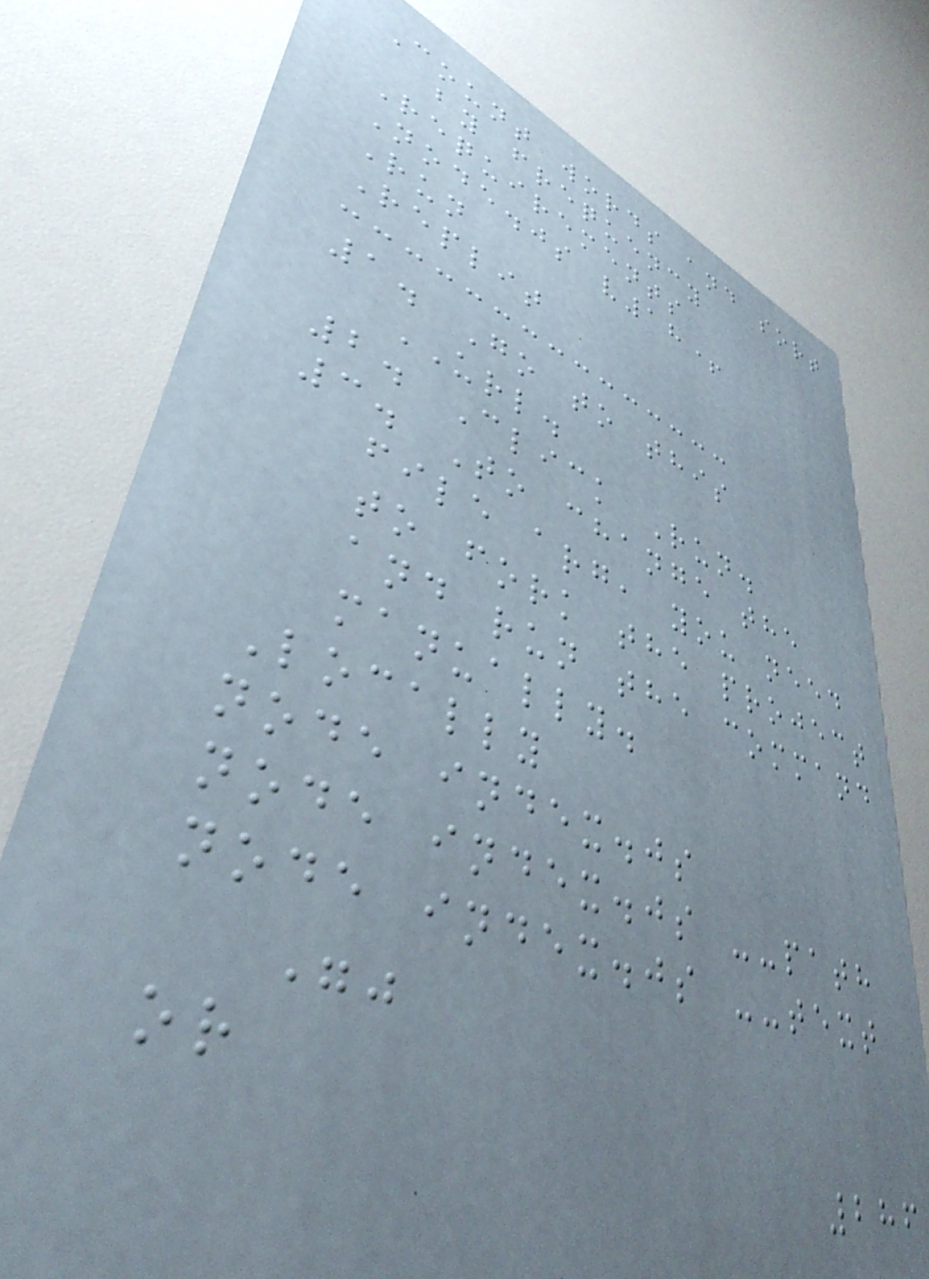Count words and sort
by frequency
Requirements
Node.js v18+
Run
Replit
1. Go to this
URL.
2. Click Run.
3. To change the
file arg, you need
to fork the project
and run the command
manually.
Locally
node index.js
node index.js --path
node index.js --text
""
or
286
